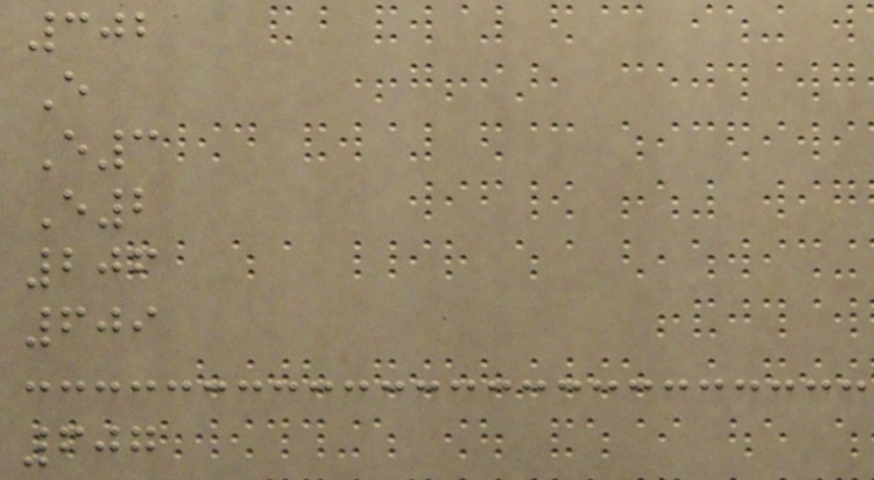302
E
E3
E2
206
609
607
